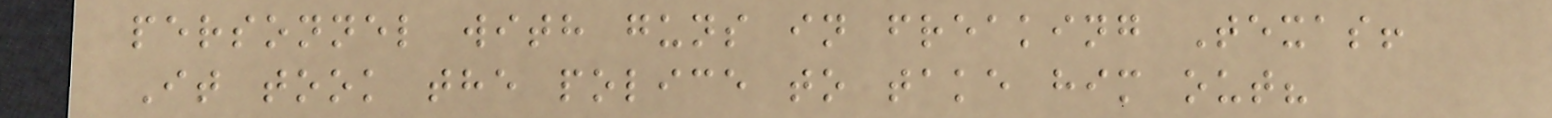personnel with guns in freaking Texas!
It took the police to take him out?
